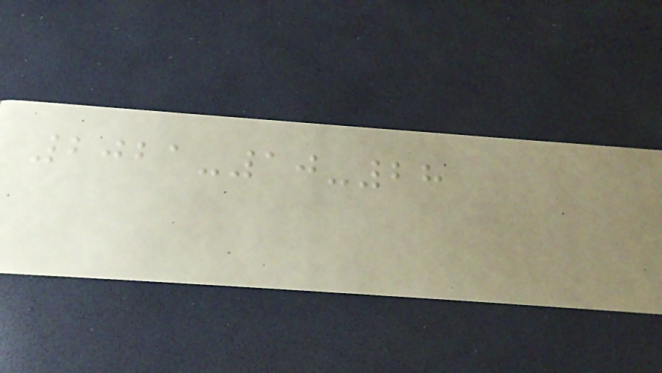2021-10-28
